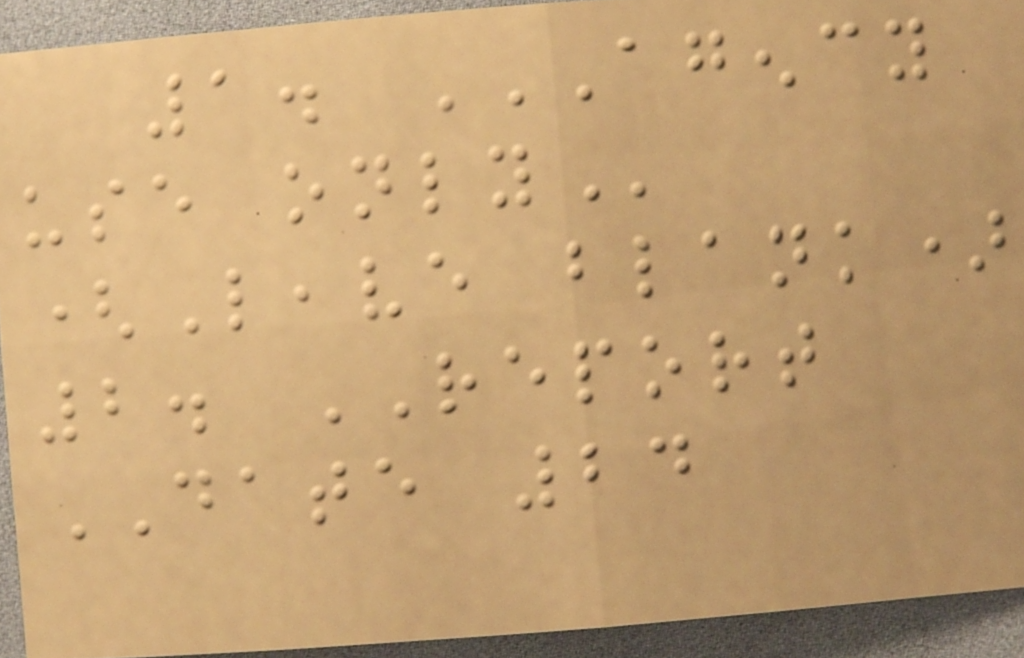1. AGENCY
USE ONLY
(Leave blank)
2. REPORT
DATE 24
